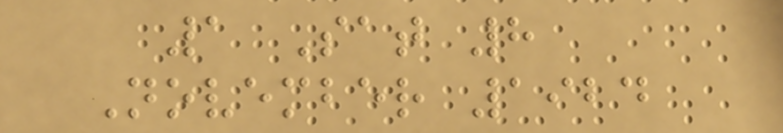1 Sat 8
November 1924
